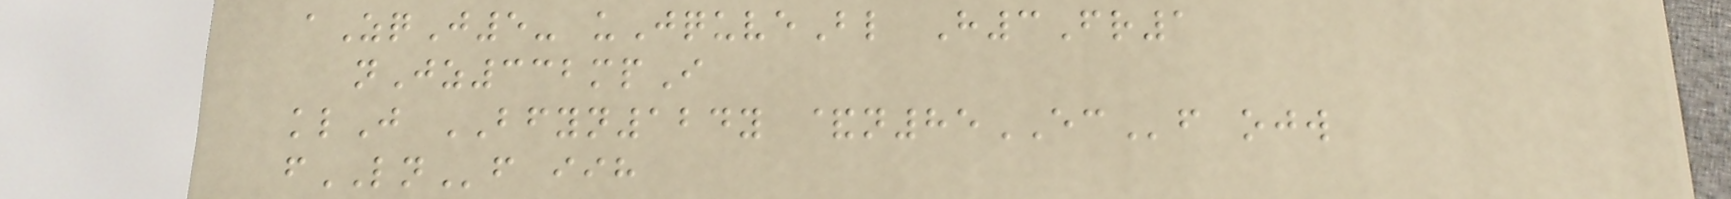aZqJ5- uJquveBl H3Fr1
nJz332mpI
klJ BFYN124y &n85ECf ojw
fLNf iih
